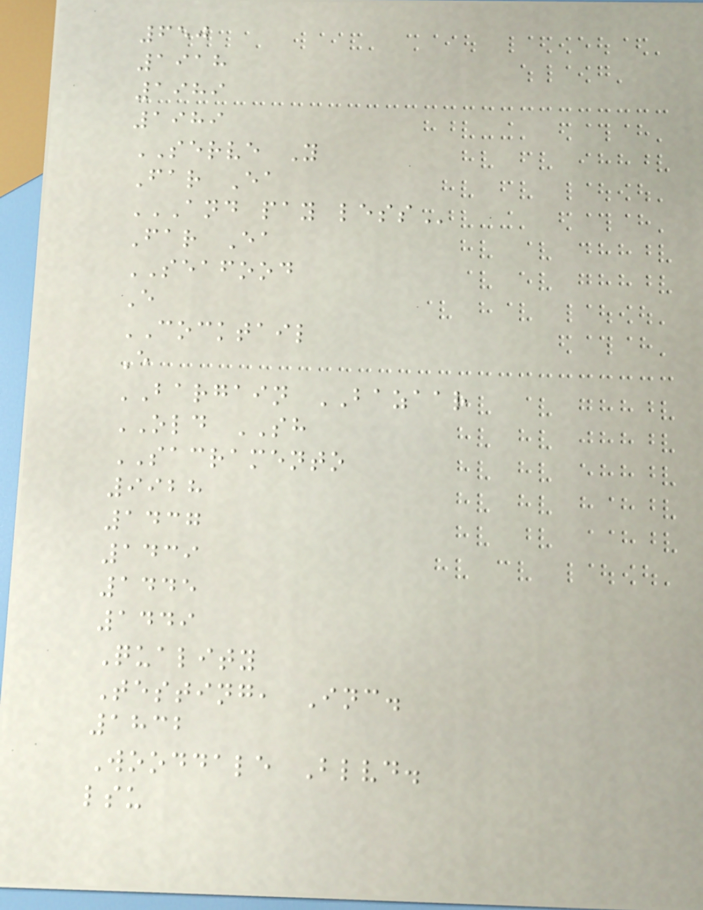650
1918
1989
1989
SERVE Y
Far Ea
AND PAY LESS
Far Ea
SEAFOOD
E
COCKTAIL
E
BARGAIN BAZAAR
OLD SH
SACRAMENTO
9928
1437
1439
1445
1449
Quality
Testing, Inc.
1832
Wooddale Blvd.
lsu
